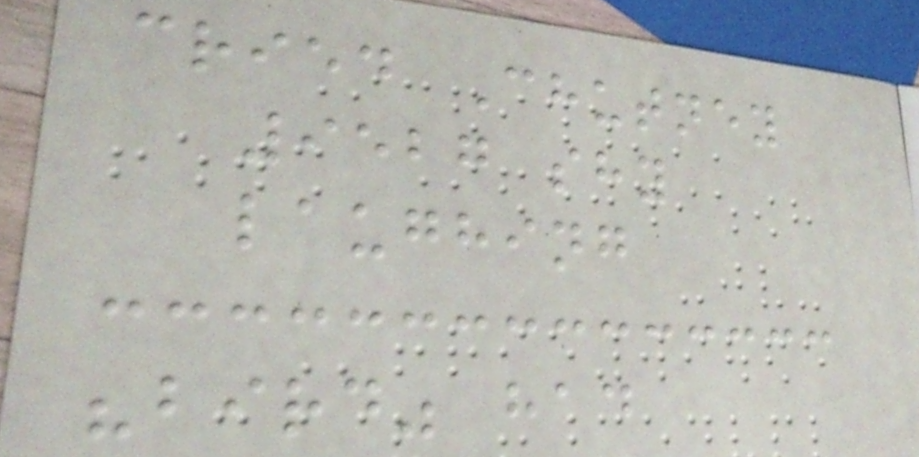cried Chutney
9527 shy
laughing
"bird" had
